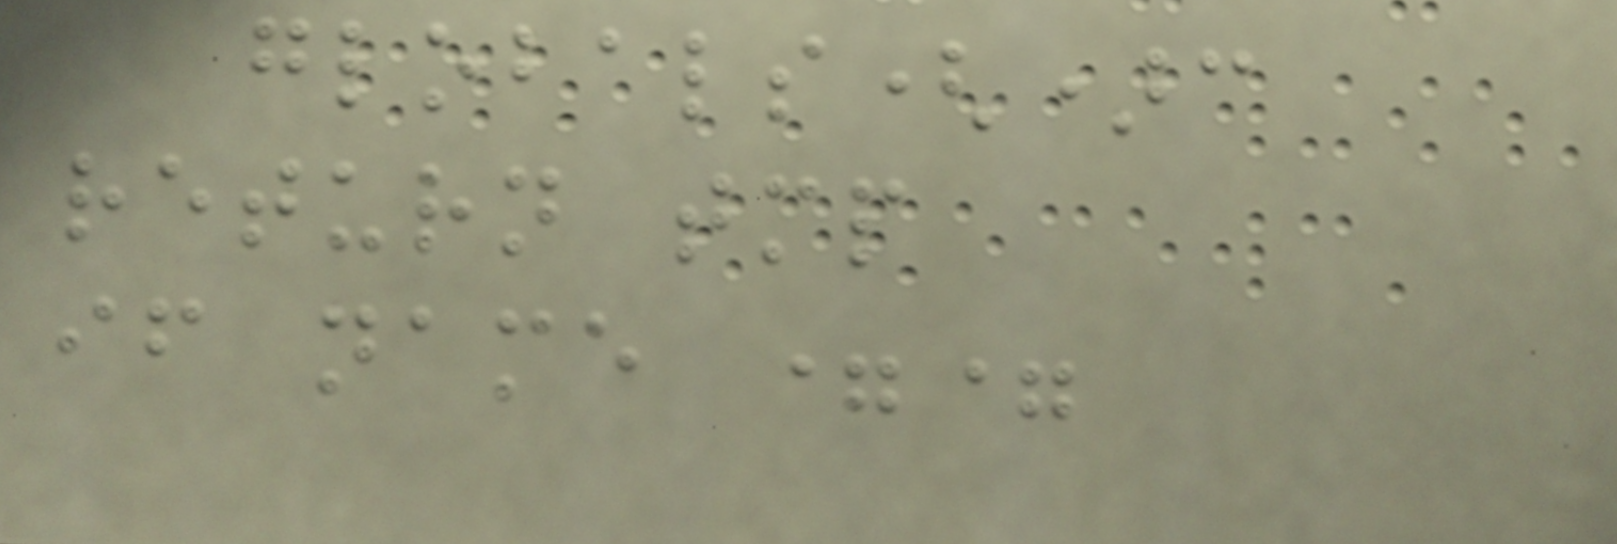globals()c
return tmp
if name ==
